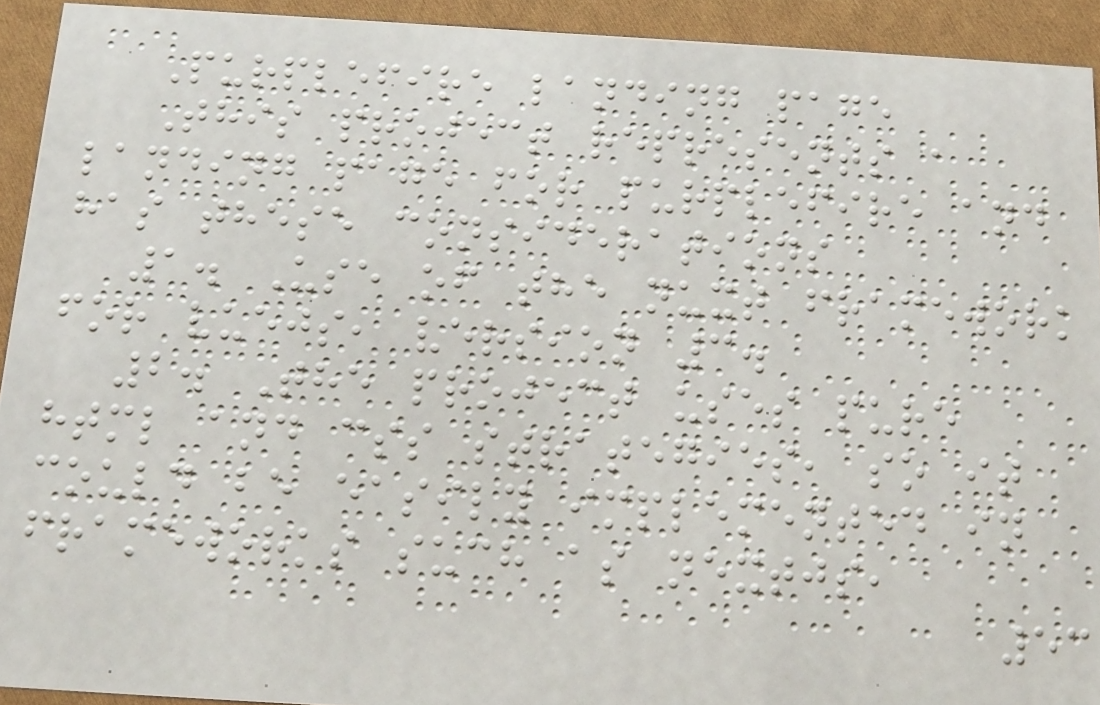Purplefire landing page
This project represents a
landing page for purplefire and
has these considerations
1. Use of the nuxt framework
for vuejs, version 3.
2. The project uses pure
html and css strategies, so it
could be easily implemented in
frameworks such as nextjs,
53
